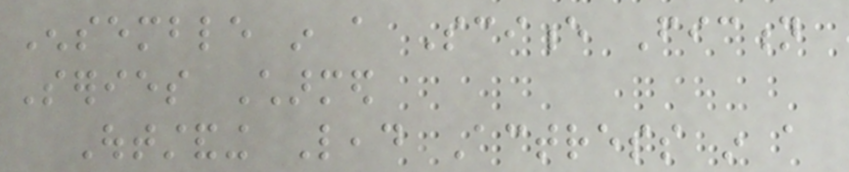Ensemble in a Science Fiction
Series Charmed
Outstanding Lead Actress in a
